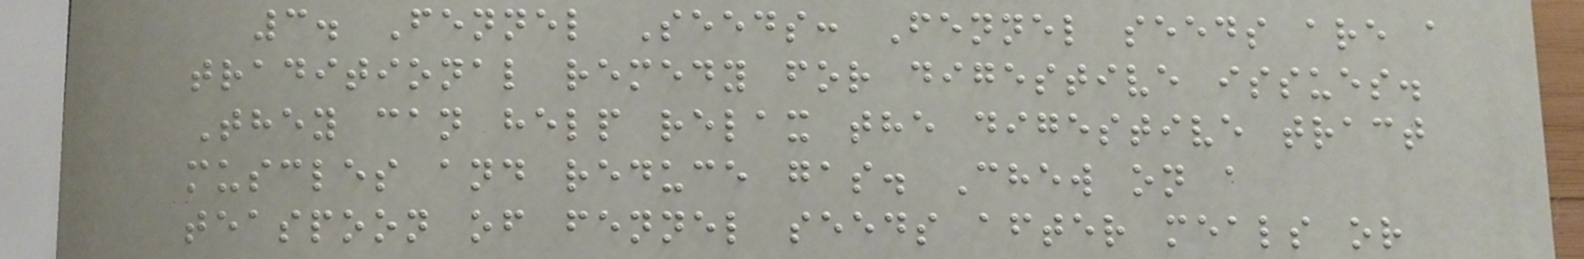3. Fennel Seeds: Fennel seeds are a
traditional remedy for digestive issues.
They can help relax the digestive tract
muscles and reduce gas. Chew on a
teaspoon of fennel seeds after meals or
